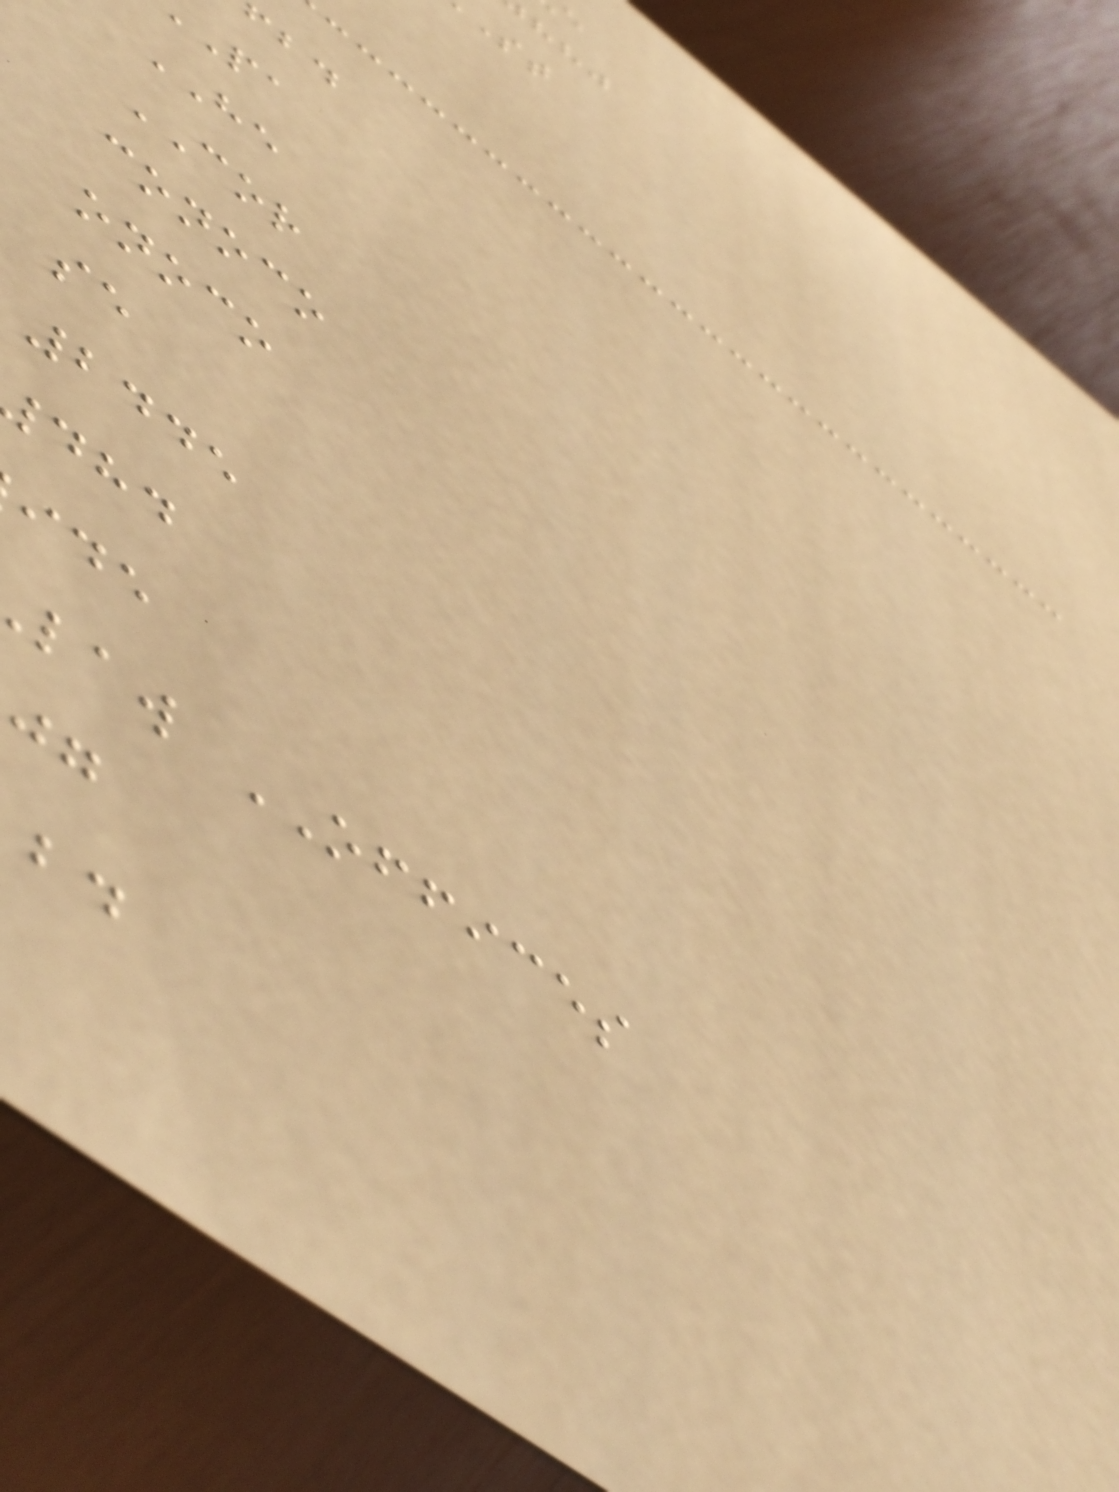HE
COR
conoco
onoco
se
2445
law OFFICES
